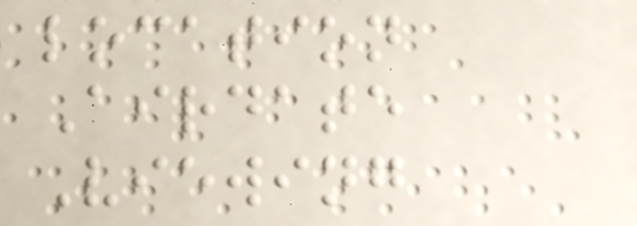location
Airdate
Viewing
